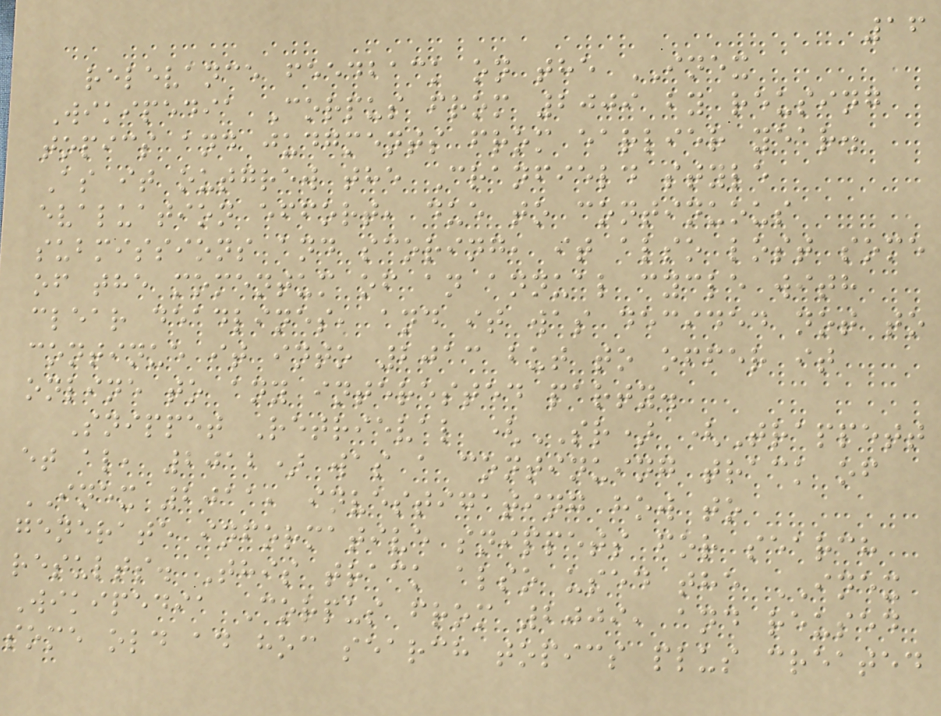16
relevance feedback on the INEX
Wikipedia Corpus from 2009 by reusing
topics and judgments from earlier year.
As it outgrew the Cranfield style
evaluation effort, due to continuous
submissions and scoring, it also lost some
of the momentum of an annual cycle with
clear deadlines, and it was decided not to
continue it into 2013 but to offer it
online to any interested party.
Snippet Retrieval (SR) (Trappett
et al, 2012) was a continuing track of
INEX 2011, investigating how to
generate informative snippets for search
results. This track also used the INEX
Wikipedia Corpus from 2009, and reused
some old ad hoc search topics plus created
